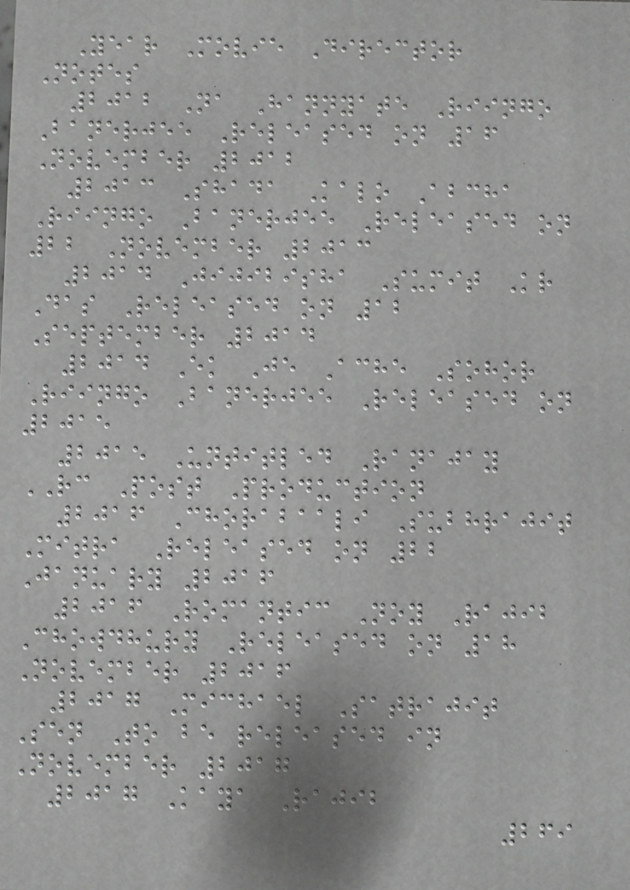Year Movie Director
Notes
2012 Na Hannyate Riingo
Banerjee Released on 16
November 2012
2013 Shada Kalo Abcha
Riingo Banerjee Released on
22 November 2013
2014 Jijibisha Sumit Kr
Das Released on 12
September 2014
2014 Ek Je Ache Sohor
Riingo Banerjee Released on
2015
2015 Untitled Ranajay
RC Post Production
2016 Chorabaali Subhrajit
Mitra Released on 22
January 2016
2016 Romantic Noy Rajib
Chowdhury Released on 18
November 2016
2017 Michael Satrajit
Sen To be released in
November 2017
2017 Kaya Rajib
269
